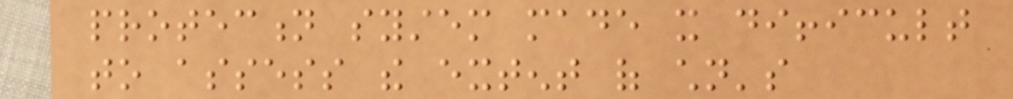protection system made it difficult
to assess the extent of children's
